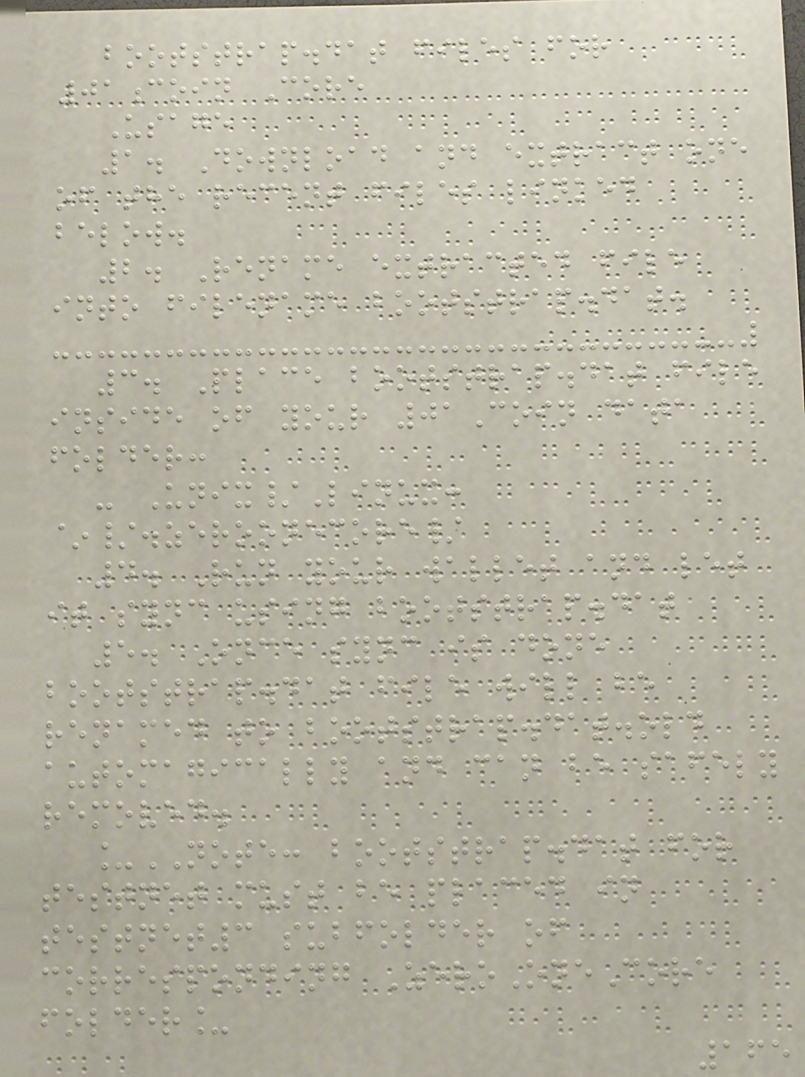bootstrap.dat files for
01coin Core
Usage
1. Download and extract one
of the recent files linked
below.
2. Rename extracted file
into filename bootstrap.dat.
3. Place bootstrap.dat file
inside of your 01Coin data
folder:
- Unix/Linux:
~/.zeroonecore/
4. Run your wallet and let
it sync using bootstrap.dat
5. Once sync is done
bootstrap.dat file will be
renamed to bootstrap.dat.old
automagically and can be safely
removed.
_NOTE: bootstrap.dat for
testnet must be placed in
testnet3 subfolder of
corresponding ZeroOneCore
folder_
165
